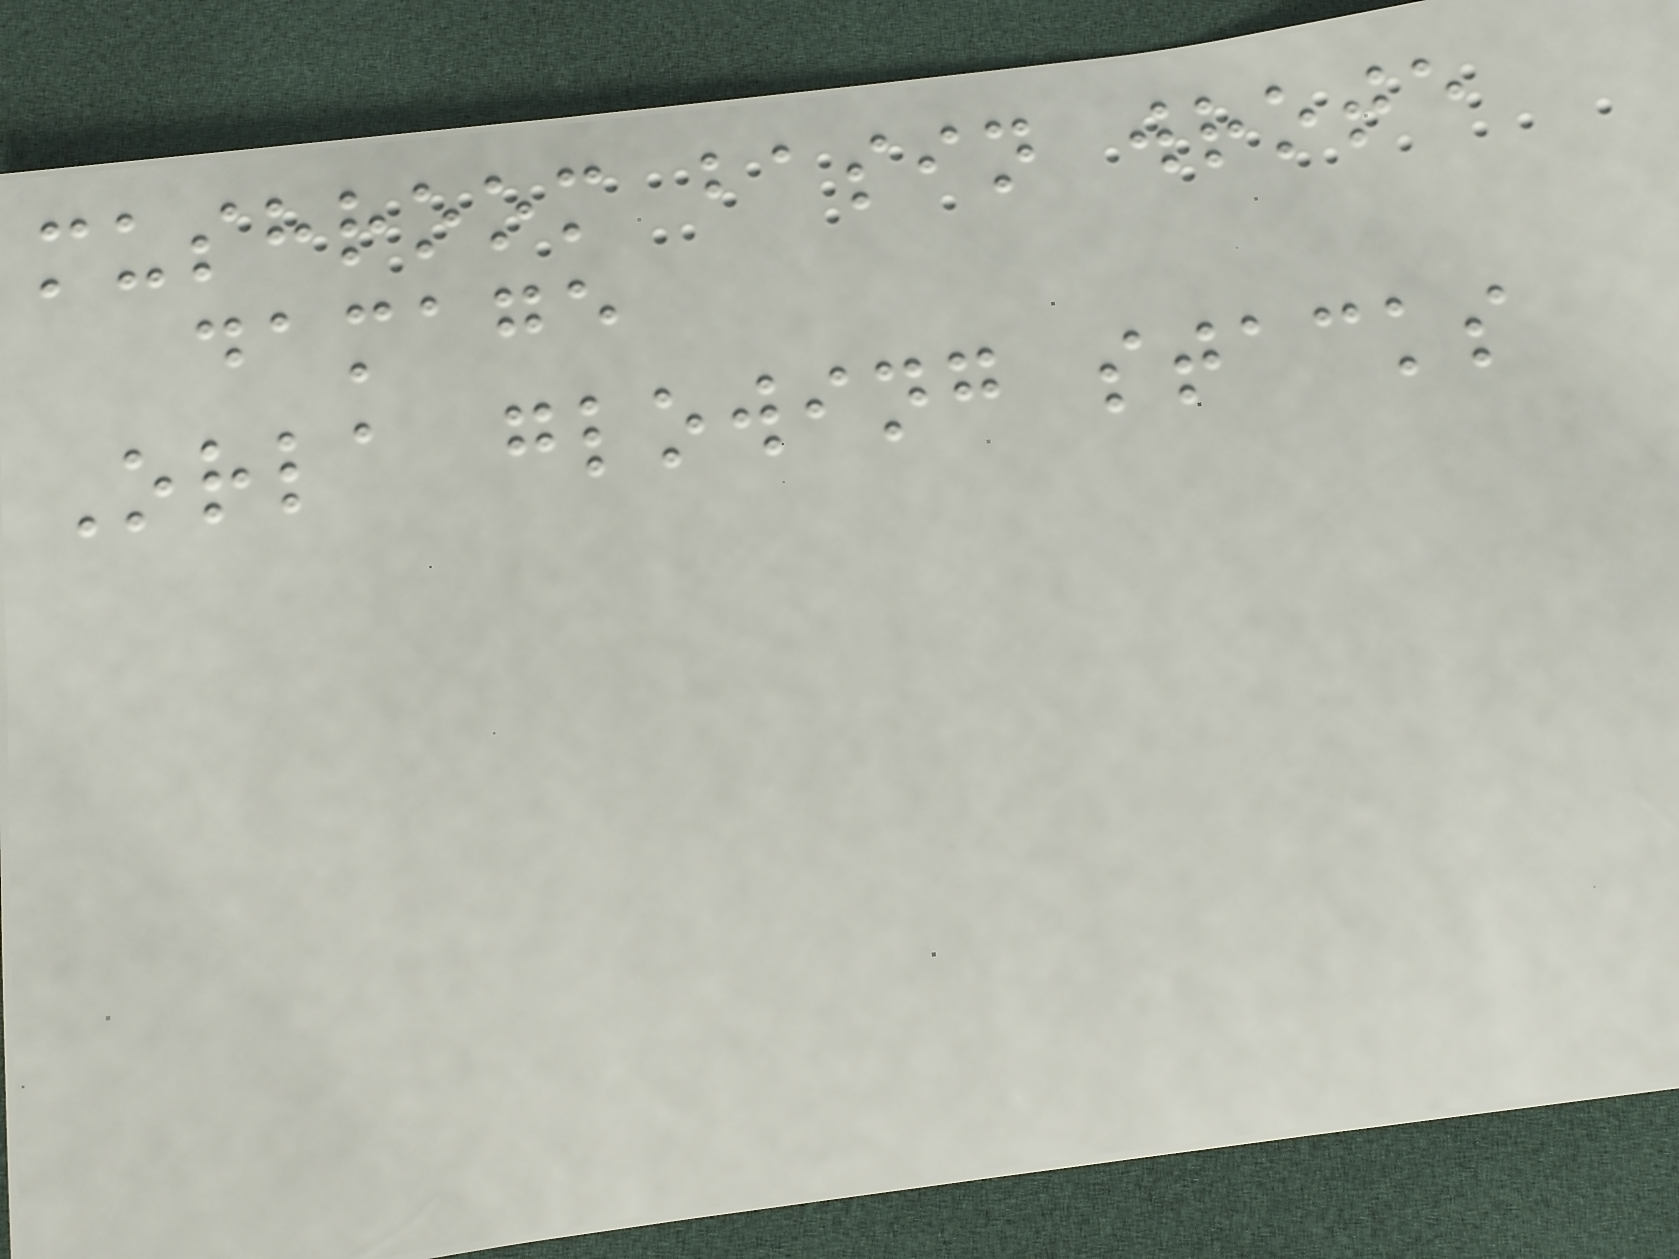mushroom basin wrote
damage
Orla glowing stacks
